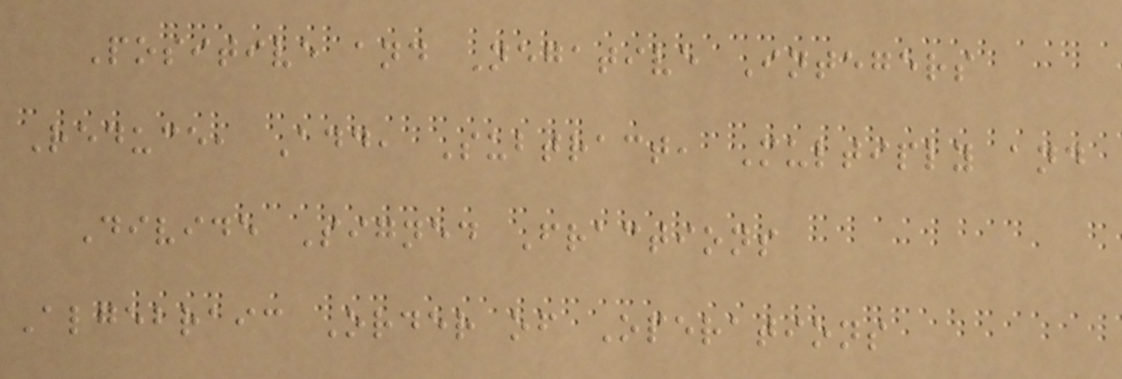Positive and Negative Integers
Reduce, Add, Subtract, Multiply and
Divide Signed Fractions
Algebraic Order of Operations
